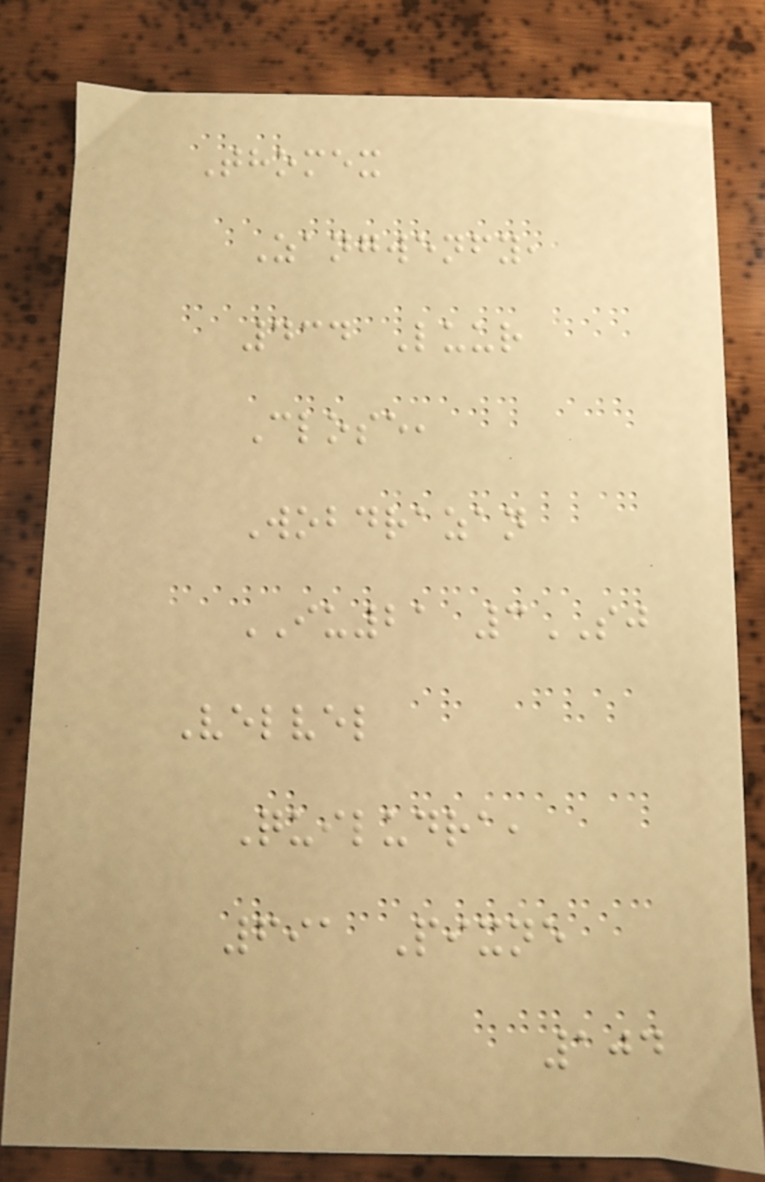Thomex
Zangwenfy,
434 Luur
Close,
Wobdrazan
IU21 3SJ
Velvel
Quiludra,
691 Pixne
104
